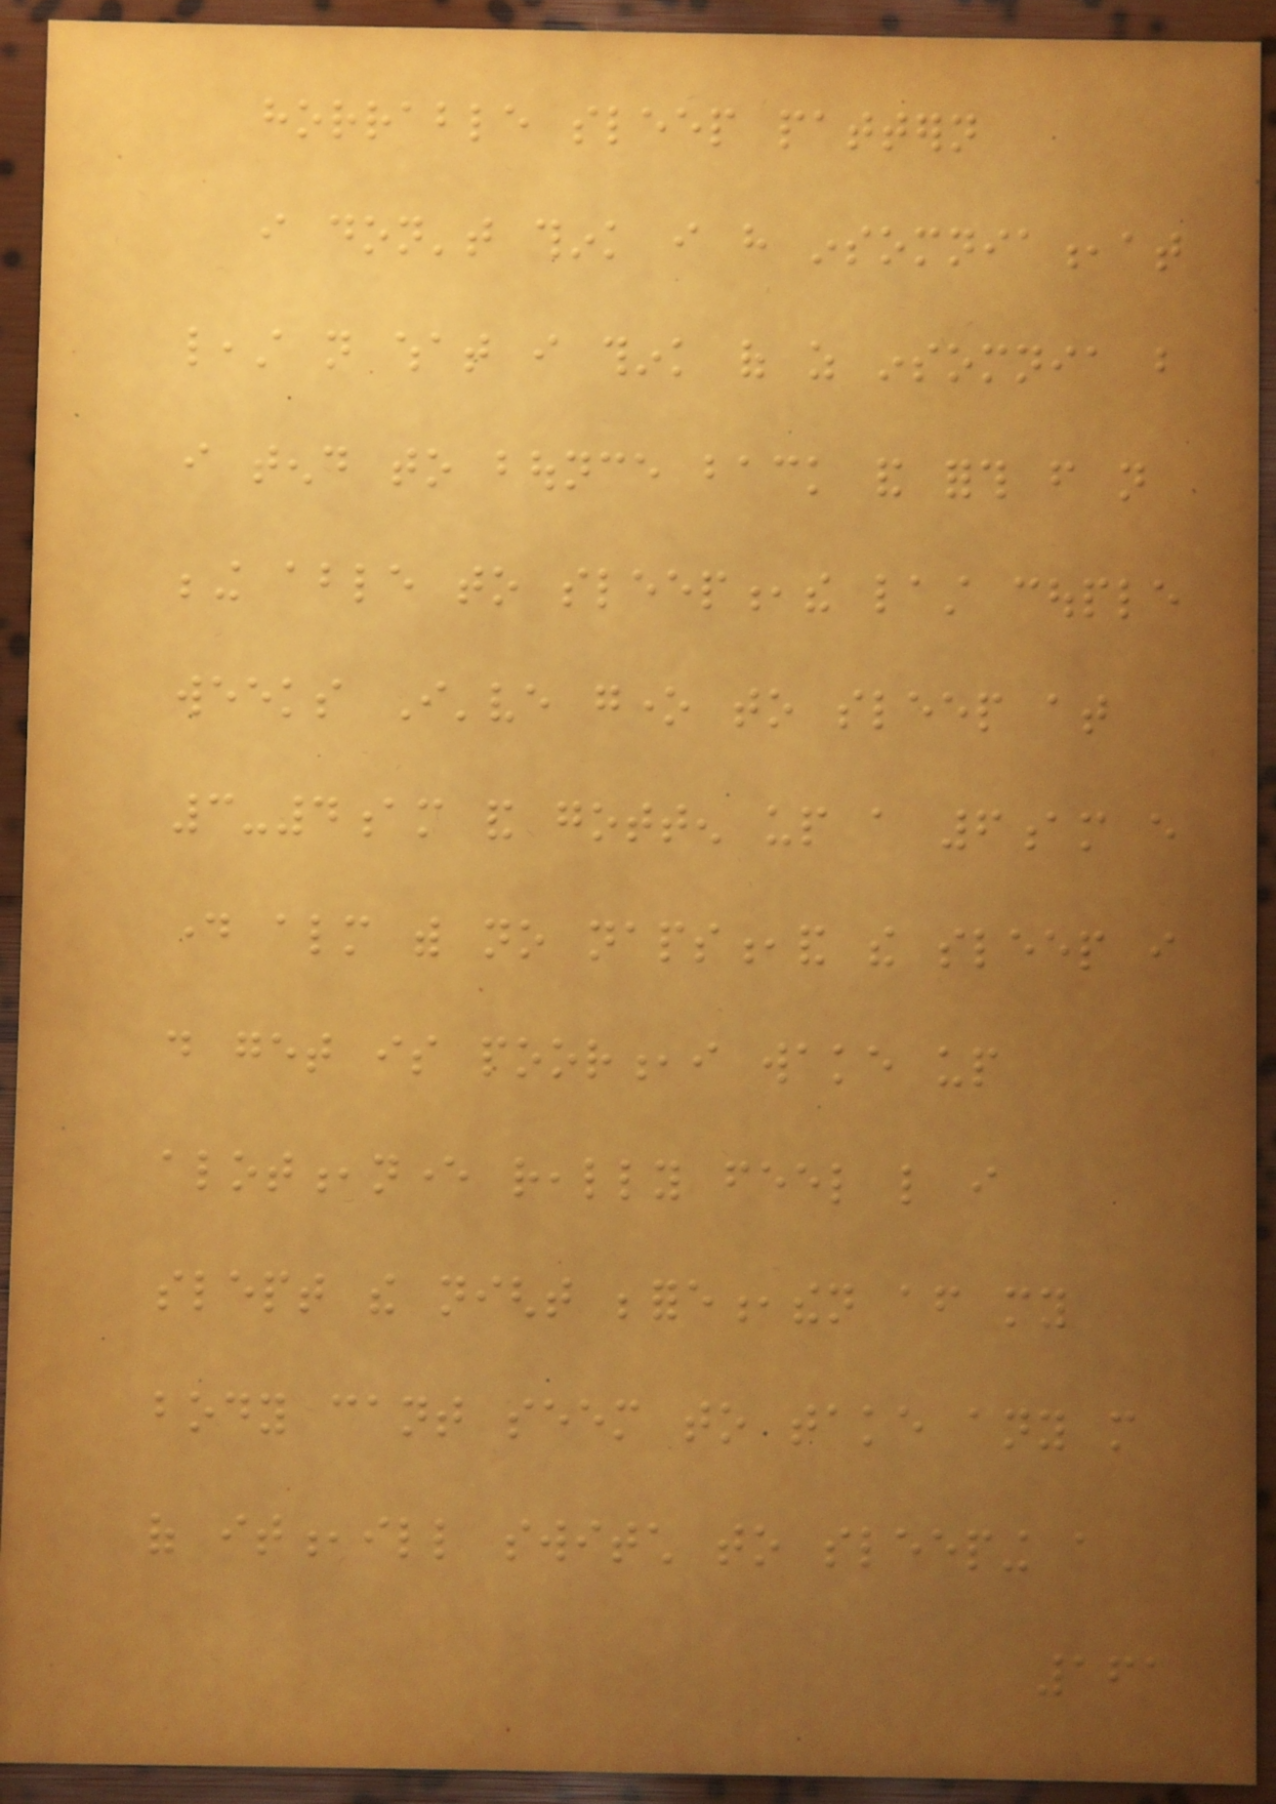horrable sleep pattern
i don't think i have insomnia,at
least not what i think of as insomnia but
i tend to bounce back and forth from not
being able to sleep,the last couple
weeks I've gone to sleep at
3-4am and gotten up a 6am every
day almost with no naps,and the sleep i
do get is poor,i wake up
alot,never really feel like i
slept the night before,then after my
body cant seem to take any more
of it,ill switch to sleeping a
161
